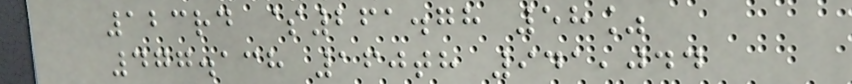123rd $261.78 58%
477.138 160th 941,044
